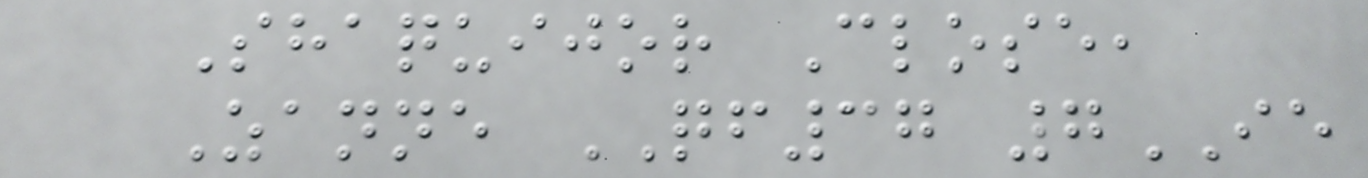Shaquijor Close,
Zanne QF37 7IE
